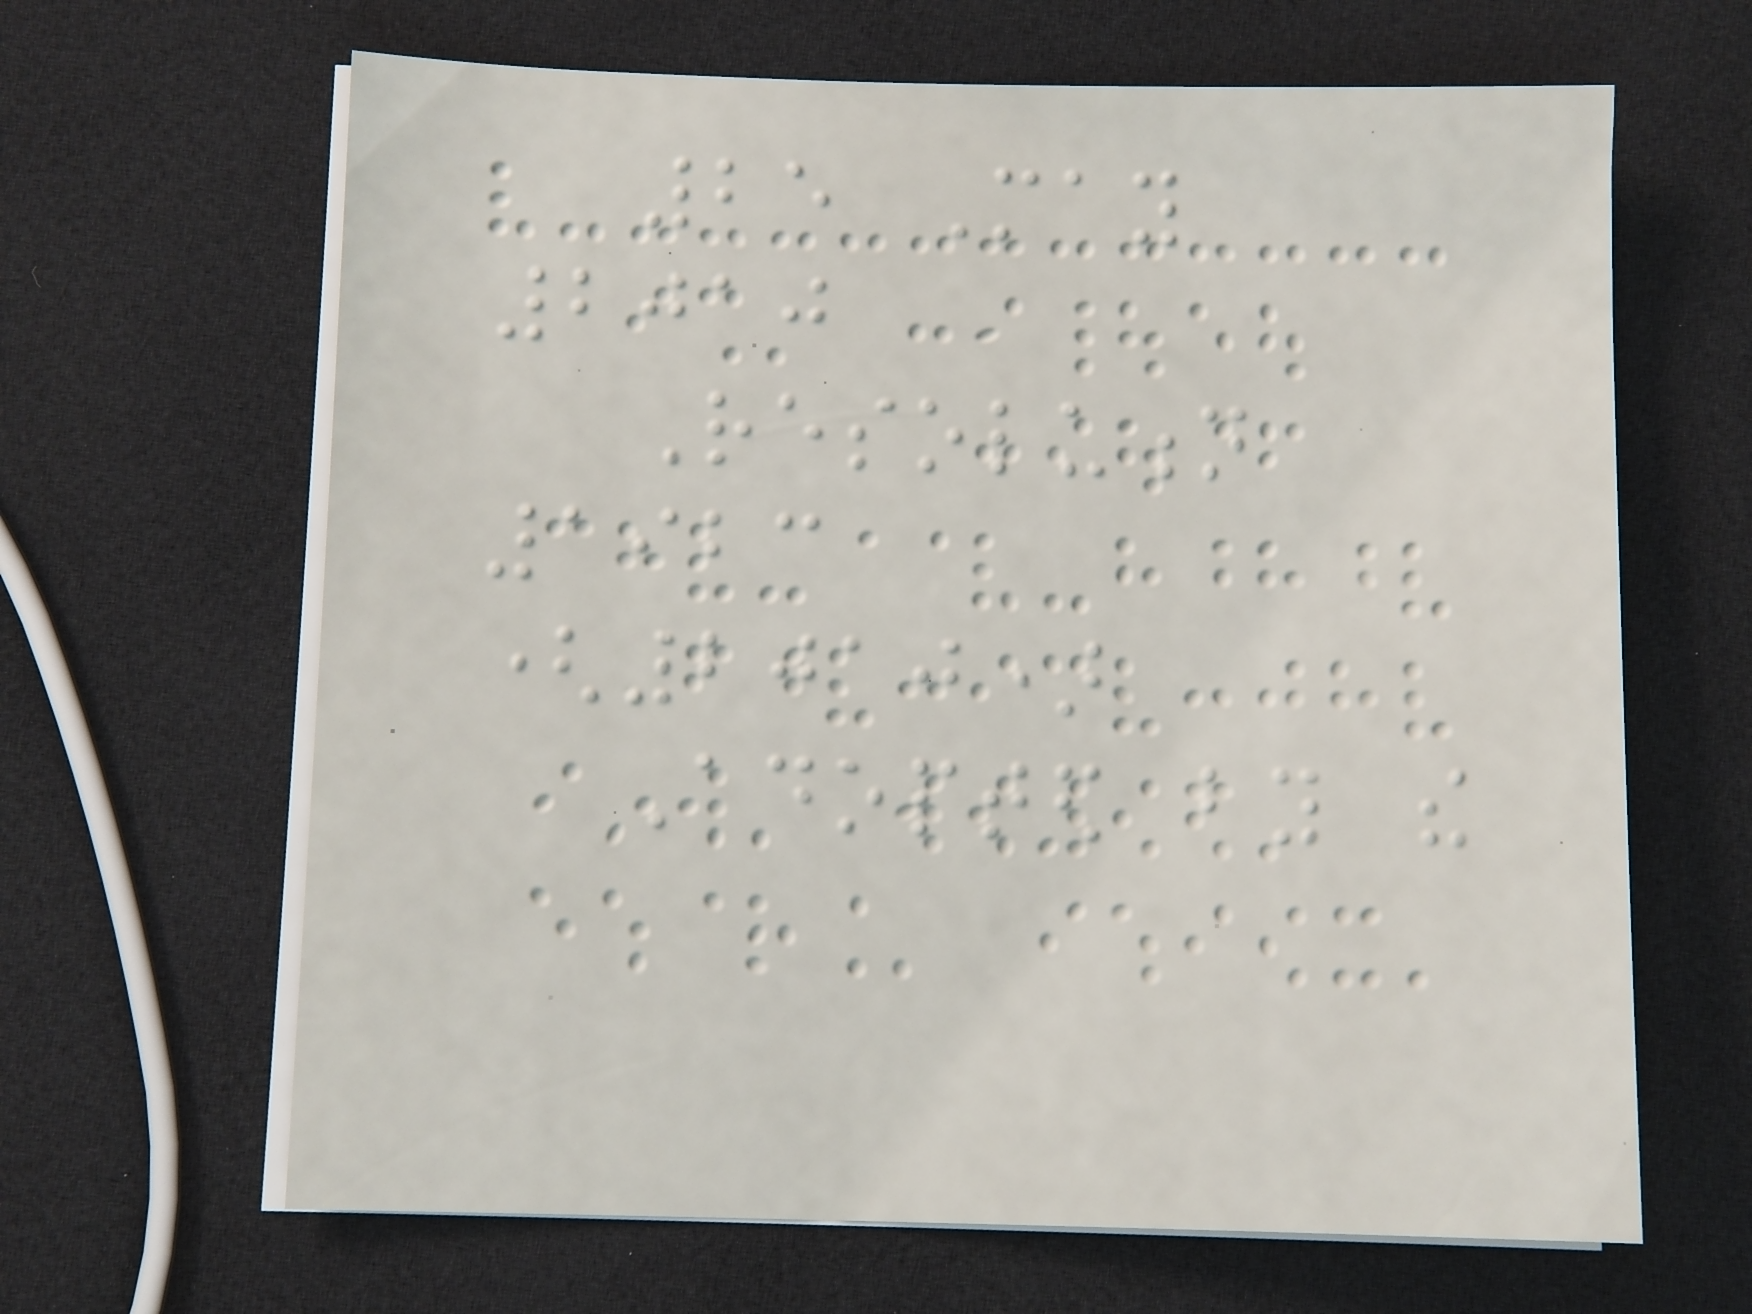25 May
2010
Resolution
1923
(2010)
Adopted by the
